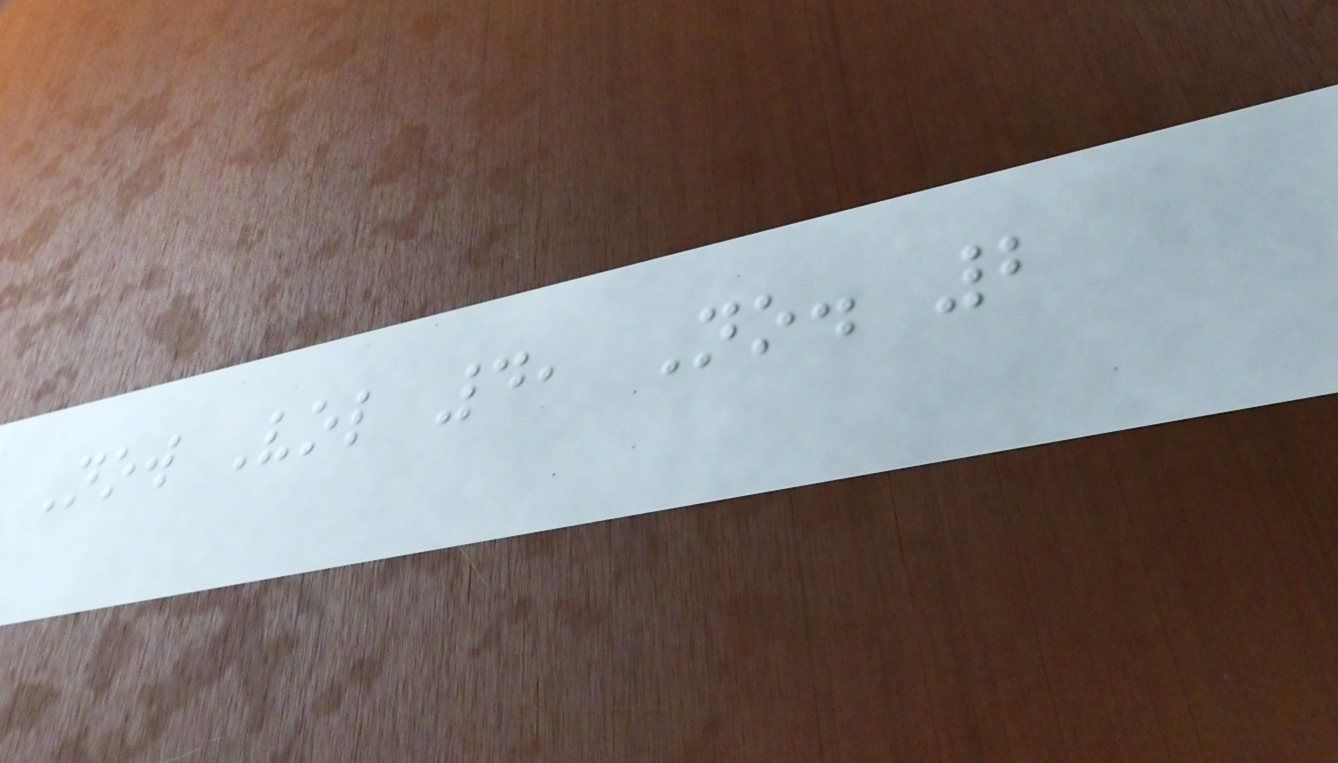Now Vol 4, No. 2
